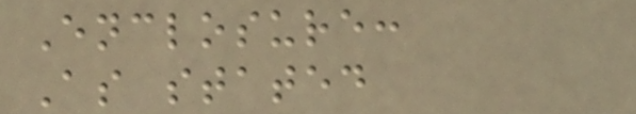Enclosure:
As stated
